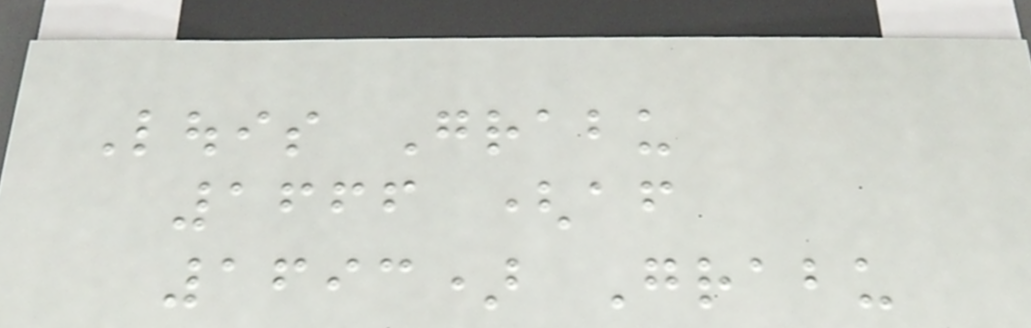Louis Grabu
1666 (after
1693) Grabu
